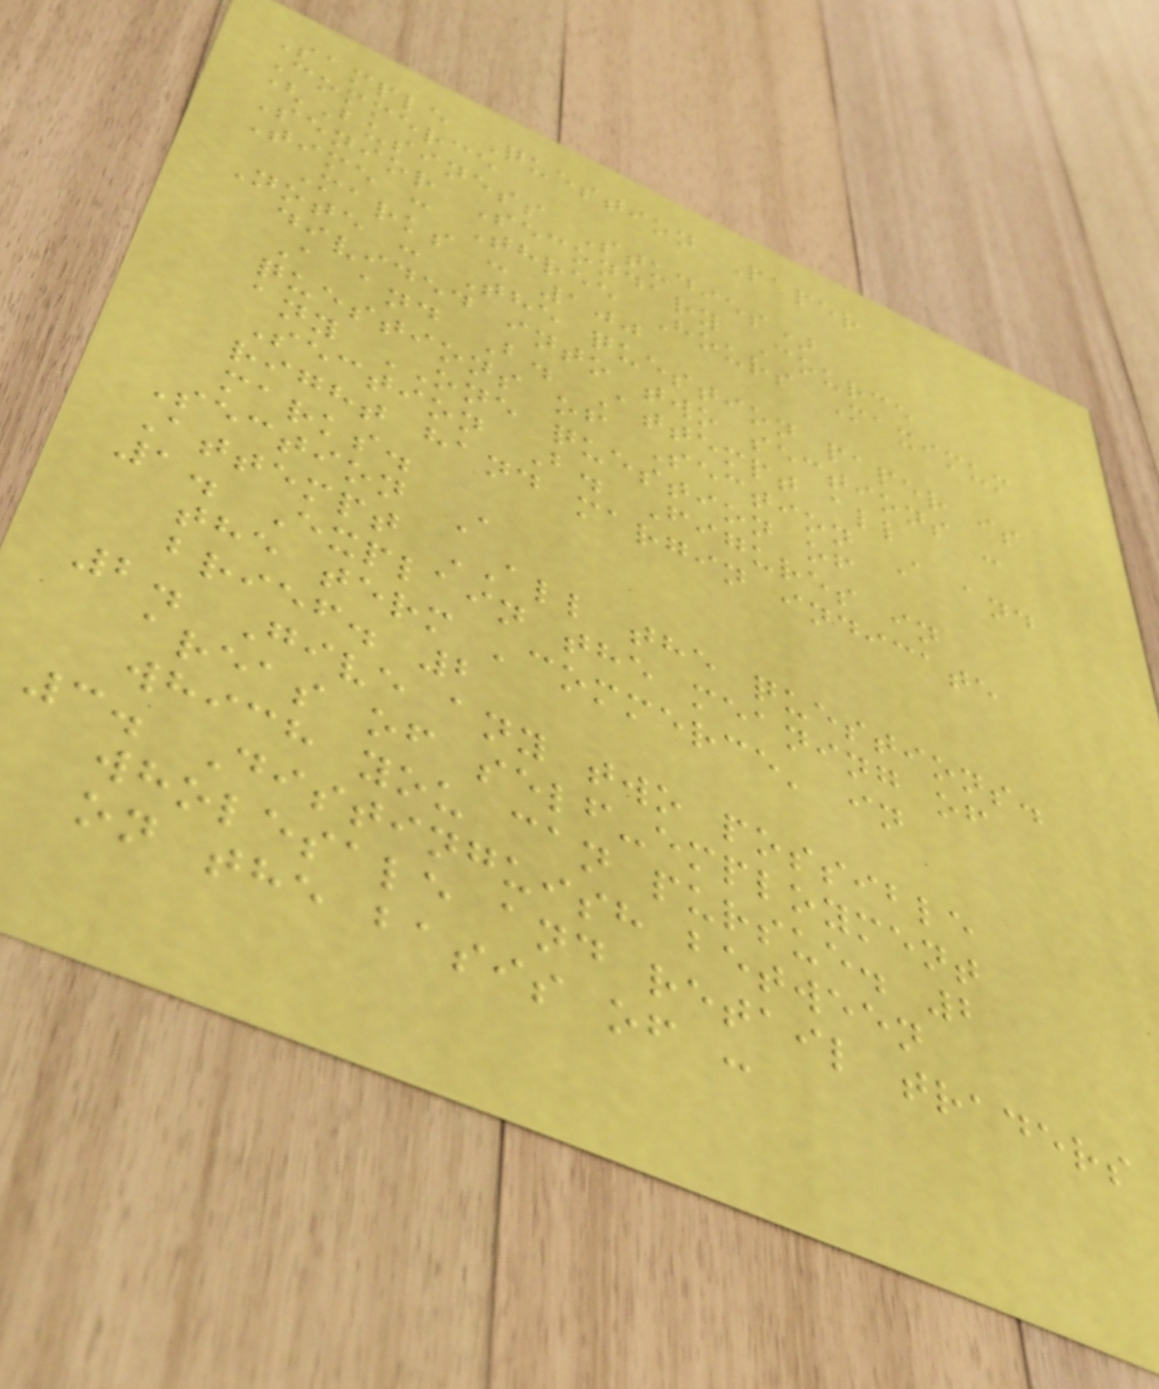Sample Question Paper
Commerce
(Business Studies)
Senior Secondary Cource
Time : Three Hours Maximum
Marks : 100
Note : The question paper is
divided into two sections -
A and B. Attempt all
questions of Section A and
any ONE question of
Section B. Figures in
right hand margin indicate
marks.
Section A
Attempt ALL the questions.
1. Explain the meaning of
the term 'commerce' in
brief. 2
2. Give any two possible
areas of self-employment
which you can pursue. 2
3. Distinguish between
wholesale and retail traders
on the basis of :
